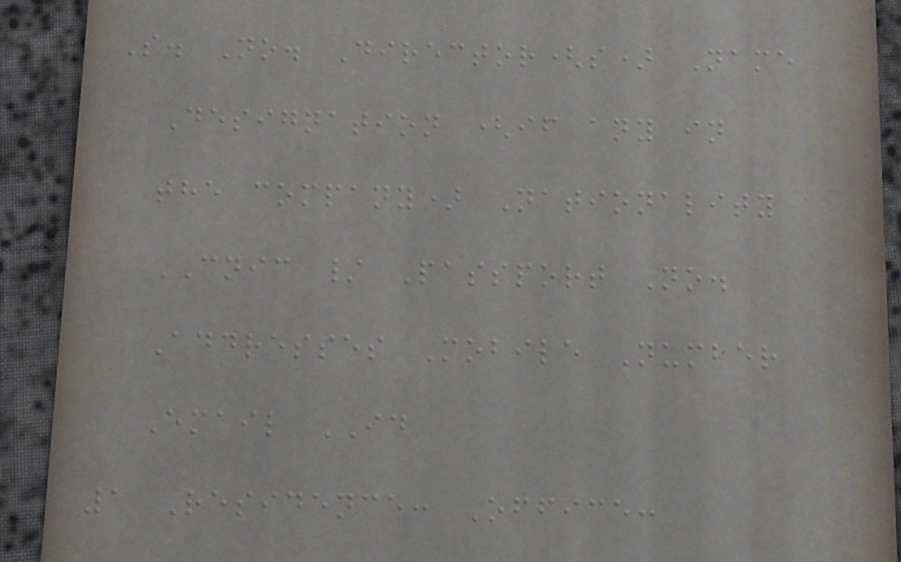S. No. Director(s) Name
Designation (if any in
the company) Nationality
CNIC / Passport No.
Addresses Mobile Number
Email ID
1 Residence: Office:
